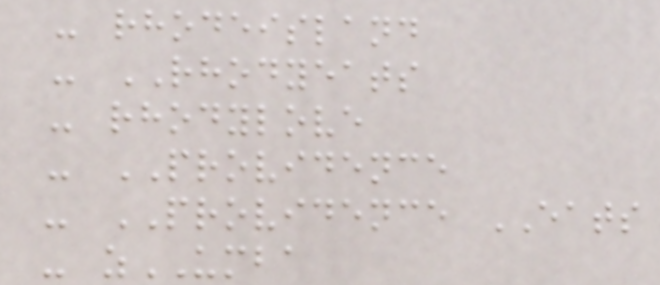- rhodeisland
- RHODYEATS
- rhodylove
- PROVIDENCE
- PROVIDENCE EATS
- zUMBA
